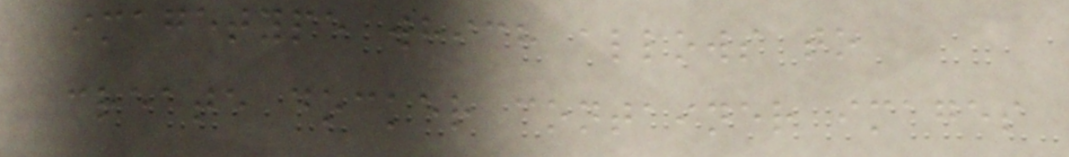imagetype which allows to
create docker container images
